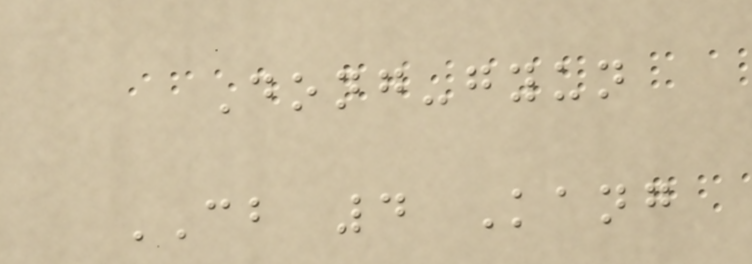Dong-gyun
CB 4 Kang
